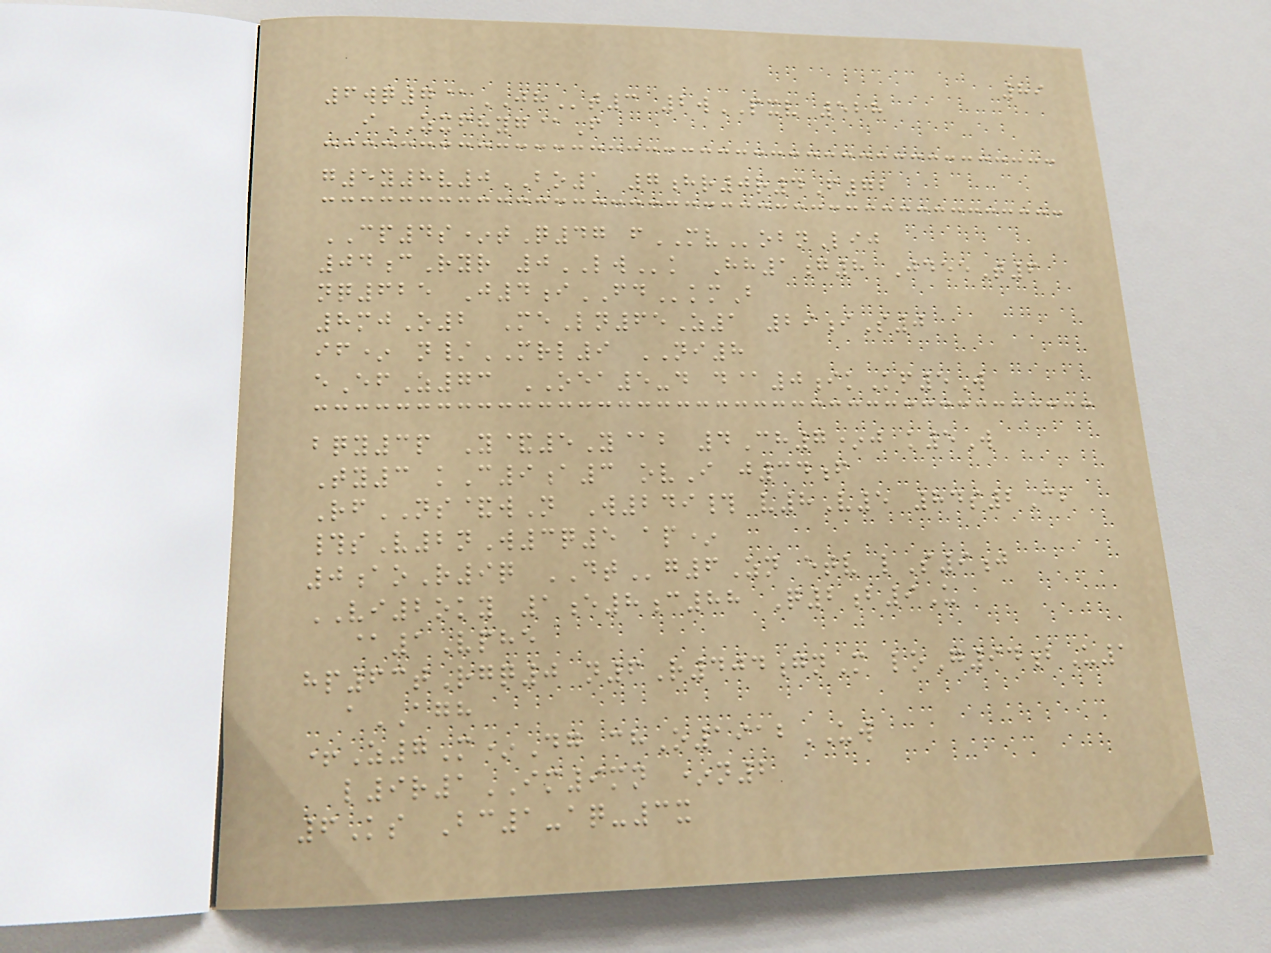89
6wq7@JHt3 2wPXV 528
iZXFHYG@F
g5y8v0BO1 7hr0r4F72
CP4s*tQ47 fMVobnLij
04cRyr 0LWk Hh1g8 JdeeT6
nq625 J4iFDkmB
8mjO2 MeLn65Z1 29iS0
if* n/MRL9 NI8
eEfZ73 OEA5-d d@0ikKf5W
bqy3p Y&5Y@b 4Ch7*j k5W
Ty3 kC9a3 ovI j34f
RfNS&wN W249# v8V5 84s2Cb
#sV2nW3q5 ap*
0aoR9q DTg6Zn etv lS9j
VI2oky 1e8c88 Q2b9U
@1Vphe
hp63tRgq0 n6R404gnM loG94bU1
aAGH
+Z7M*Dg chO1912UW
l9r1IM9mn *n2
6Ks Bc1-aq-3x
